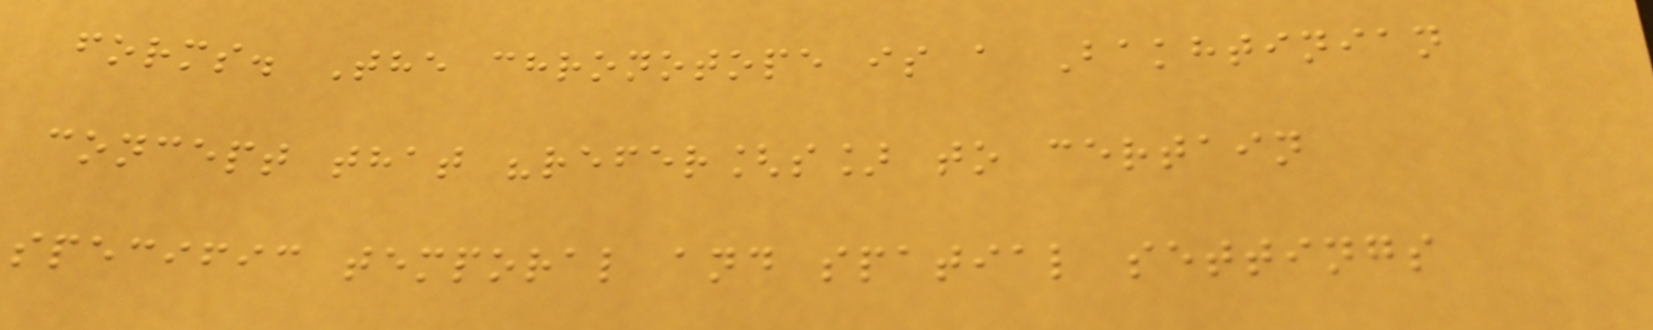forms. The chronotope is a Bakhtinian
concept that "refer[s] to certain
specific temporal and spatial settings
